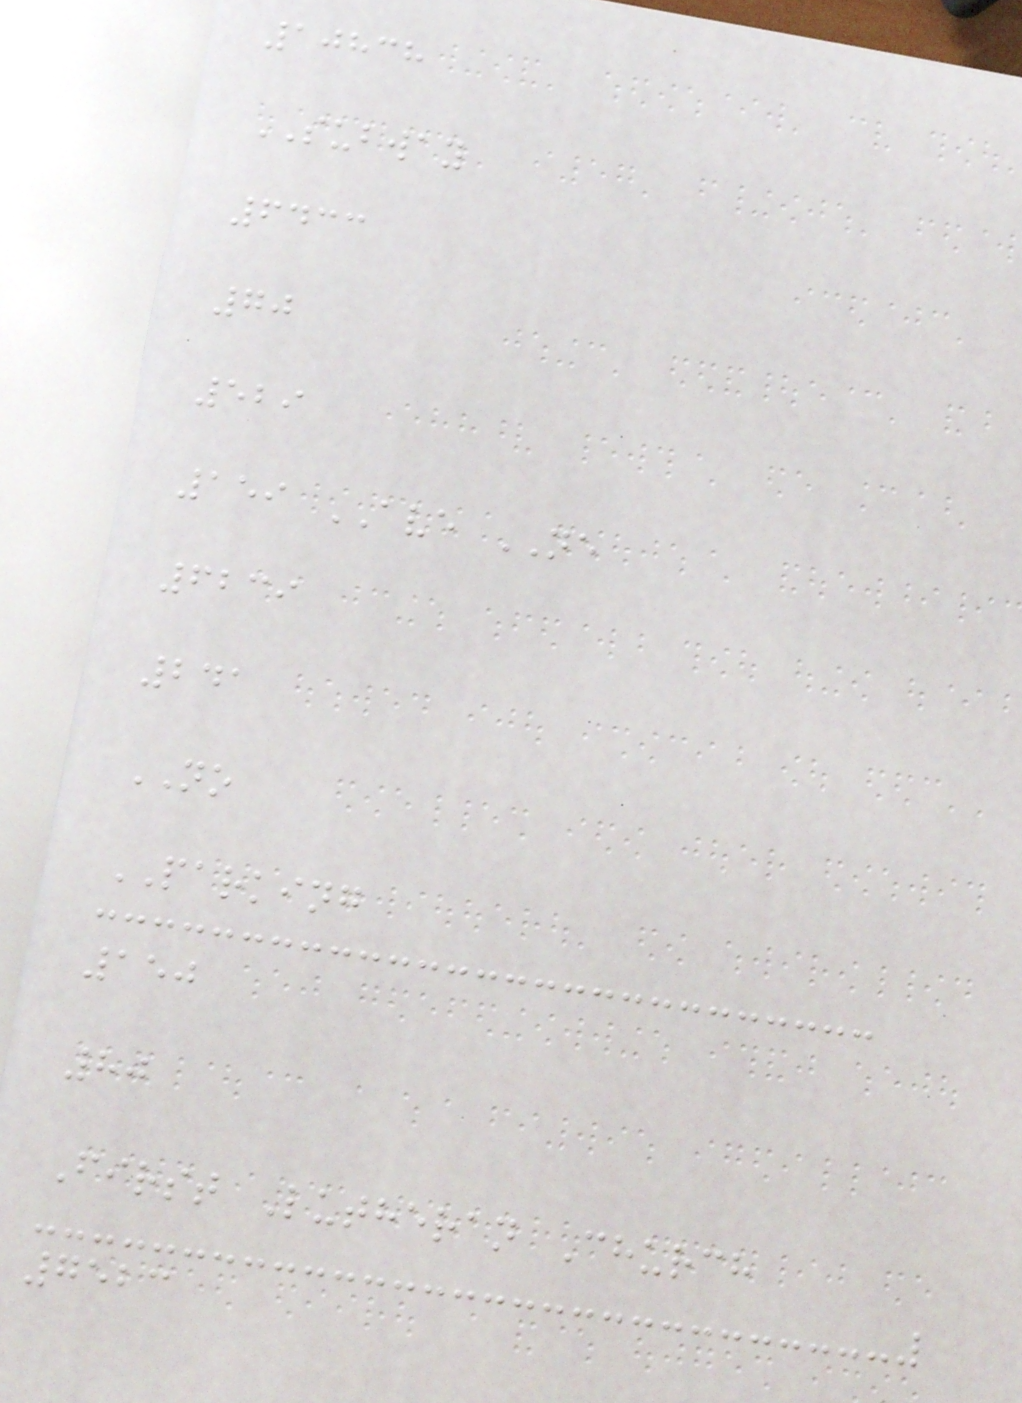10838
SUBWAY
6433
70
529
159 AVE NE
6239
241
NO
PARKING
150
80
First Lutheran Church
7523
